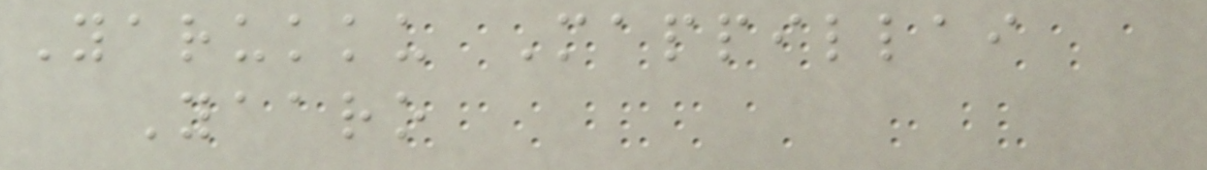Yarukku Mappillai
Yaaro
